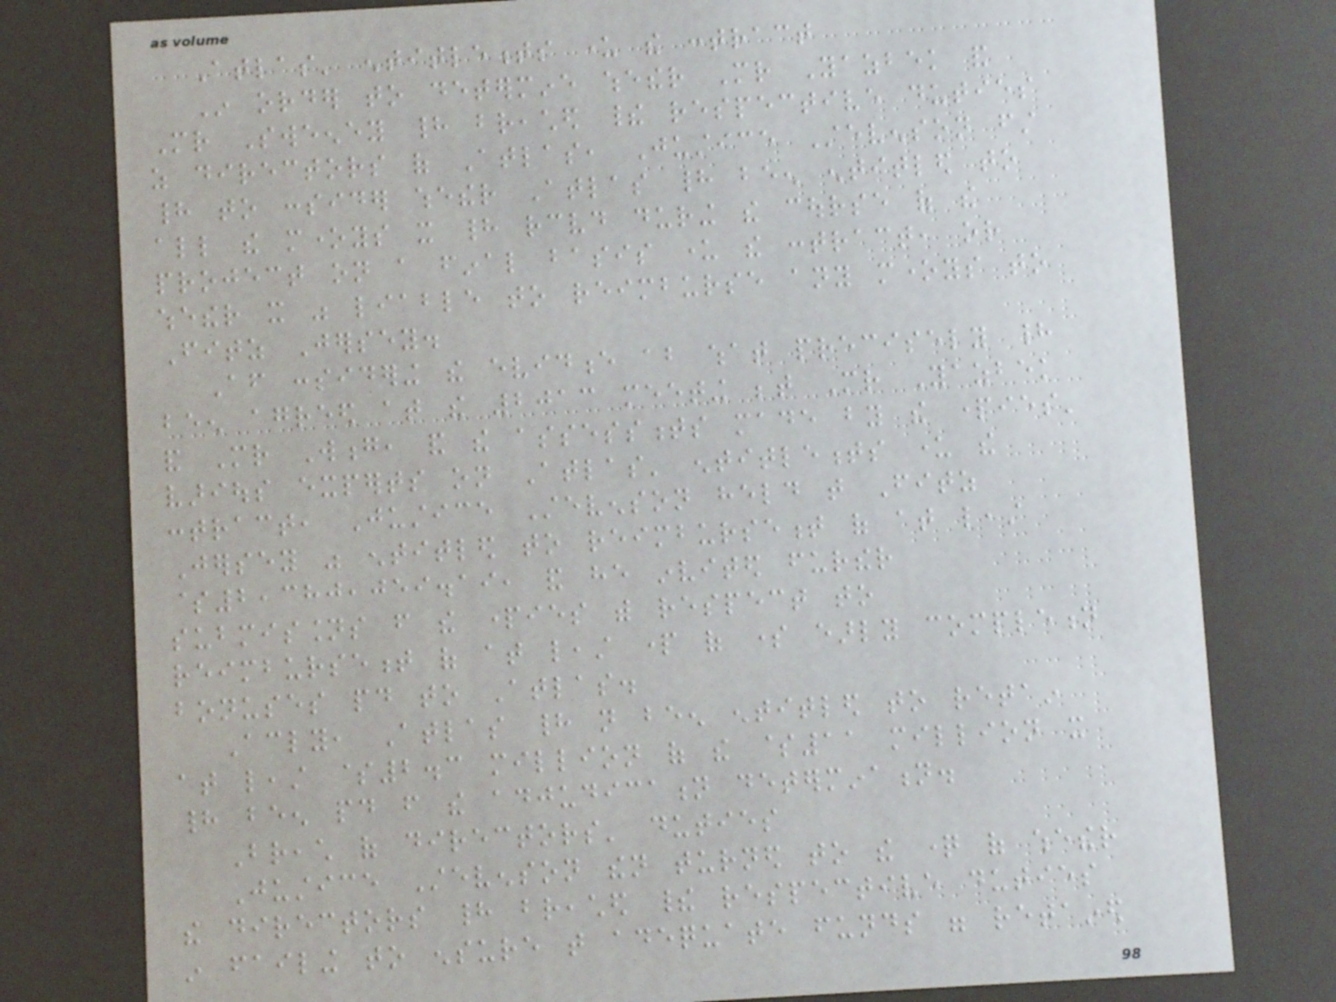Atlas' entitlements under the contract
In order to determine whether Mr Yazbek and
Mr Sweeney had breached their respective duties
as directors of Atlas, Justice Stevenson first
had to consider whether Atlas had been entitled to
all the moneys it had received during the course of the
project on a final basis under the contract, or
whether it was liable to reimburse any moneys to
Fitz Jersey.
After considering the evidence about what precisely had
been agreed at the 2013 meeting between Mr Yazbek
and Mr Wong, and the assessments made by the parties'
various experts on Atlas' entitlements under the
contract, Justice Stevenson held that Fitz
Jersey was entitled to reimbursement of at least
$2,380,059.19, and he invited further
submissions from the parties with respect to
reimbursement of at least part of some early completion
bonuses paid to Atlas.
Accordingly, Atlas had not been entitled to retain
at least $2.3 million of the $11 million it
had been paid from the adjudication determination.
Breach of directors' duties
Justice Stevenson then turned to the question of whether
the directors had breached their respective duties
in failing to ensure that adequate funds were retained
